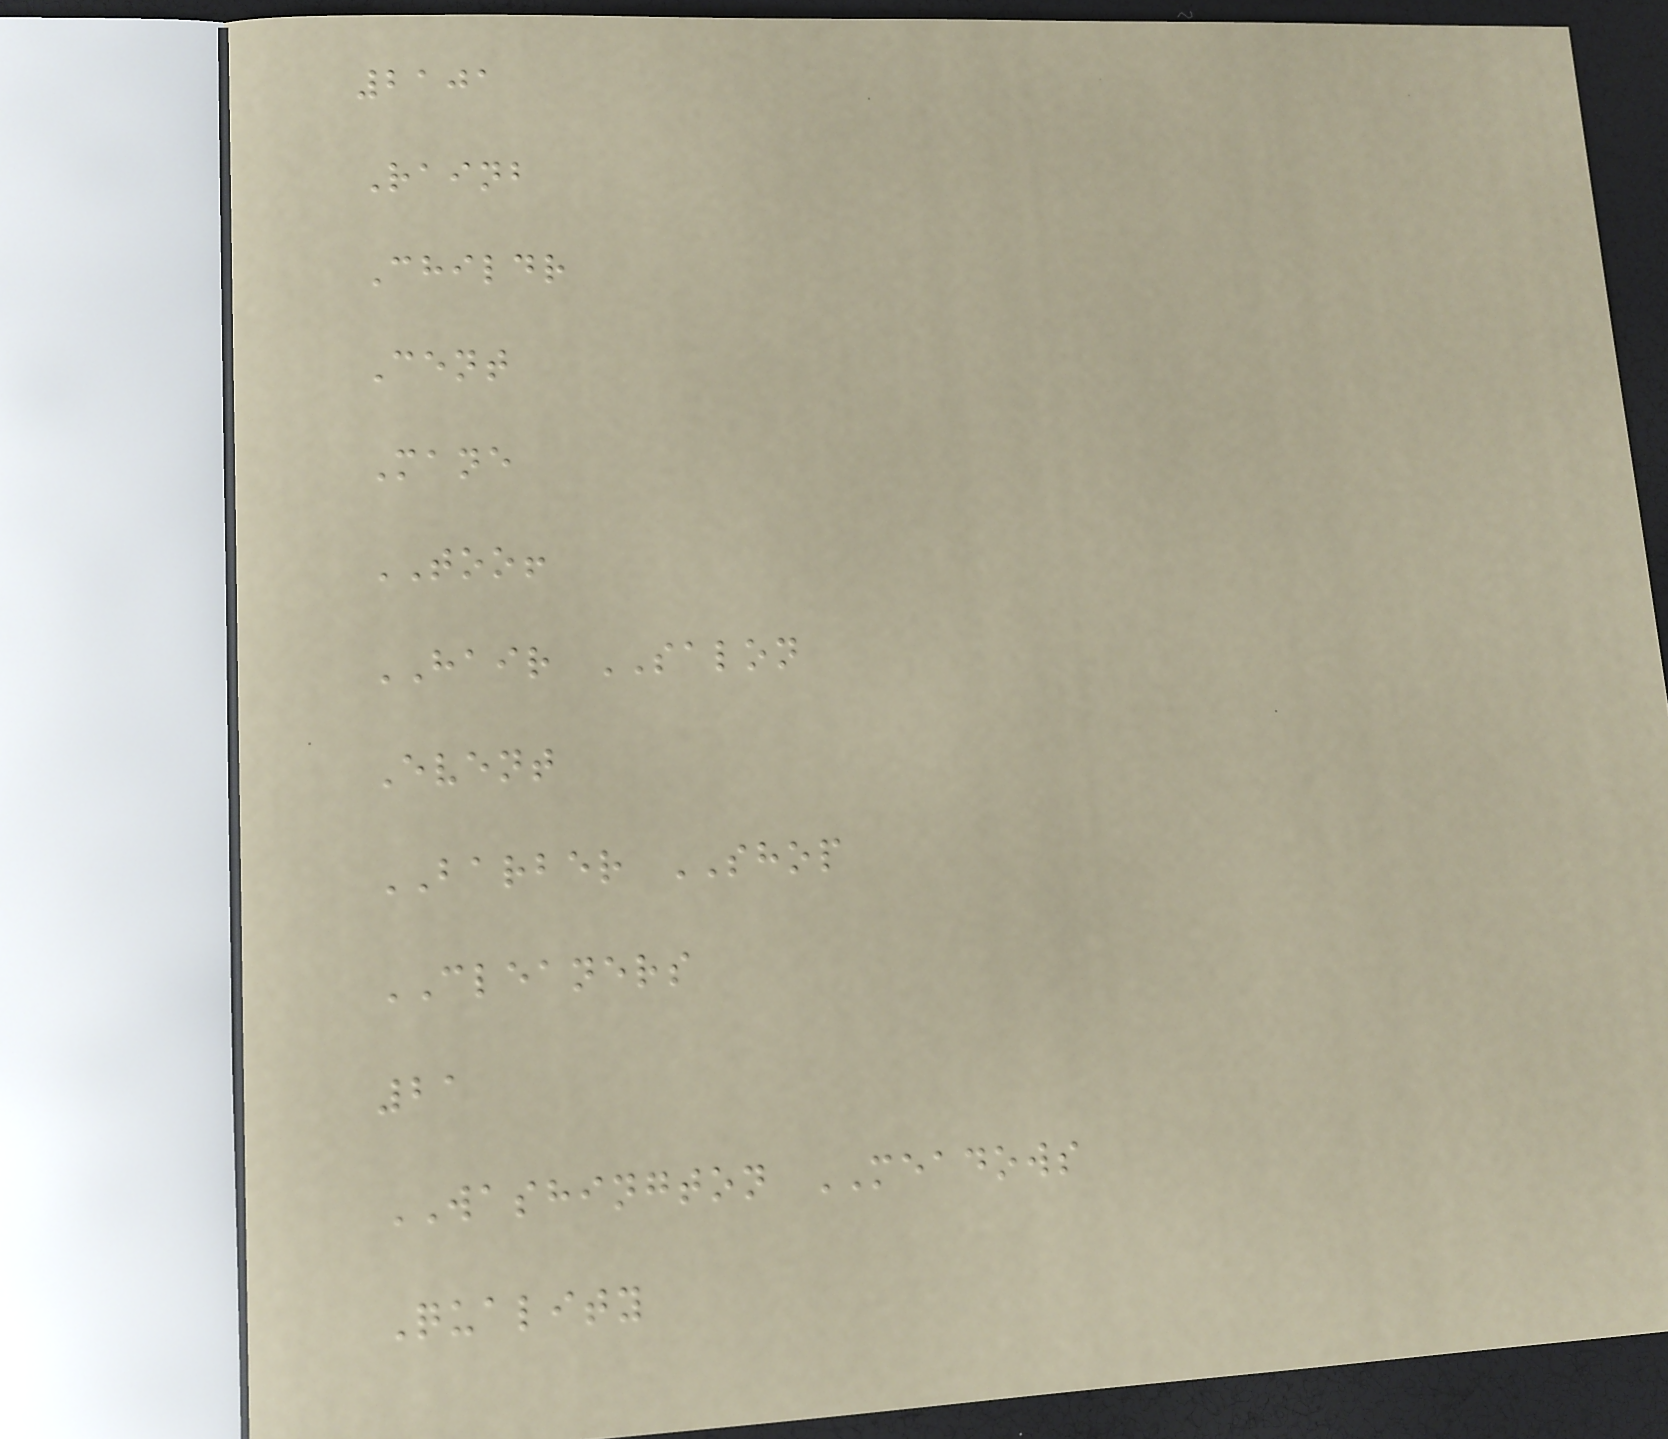2101
Rainb
Childr
Cent
Mane
TOO!
HAIR SALON
Event
BARBER SHOP
CLEANERS
21
WASHINGTON MEADOWS
Quality
